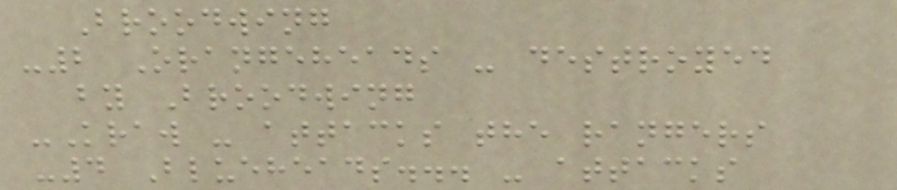Broodwing
-2 Orangeheads - destroyed
by Broodwing
-Kraw - attacks the rangers
-4 Blueheads... - attacks
